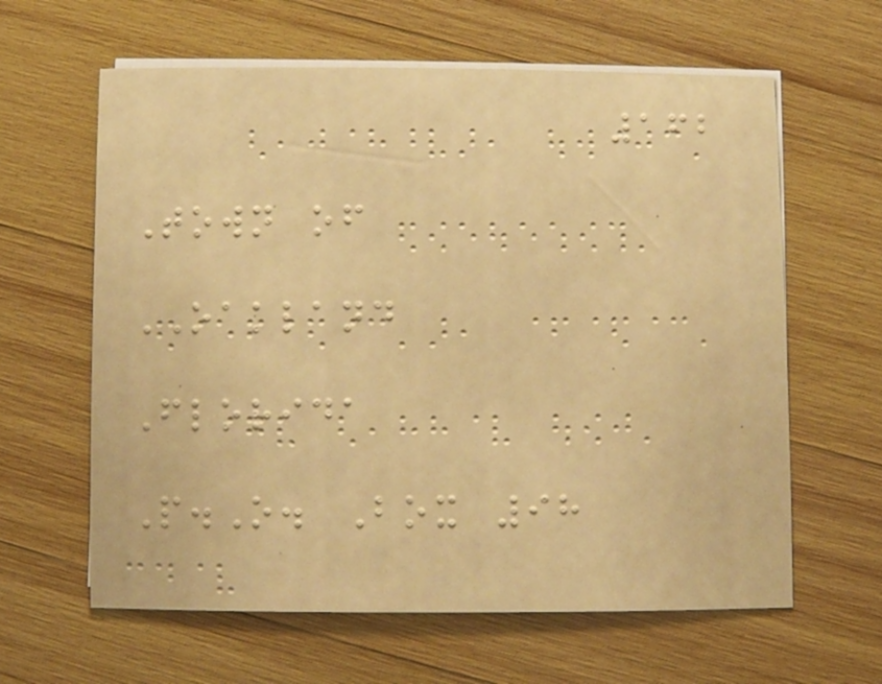162
Town of
OAKLAND
Florida
P.O. Box 98
